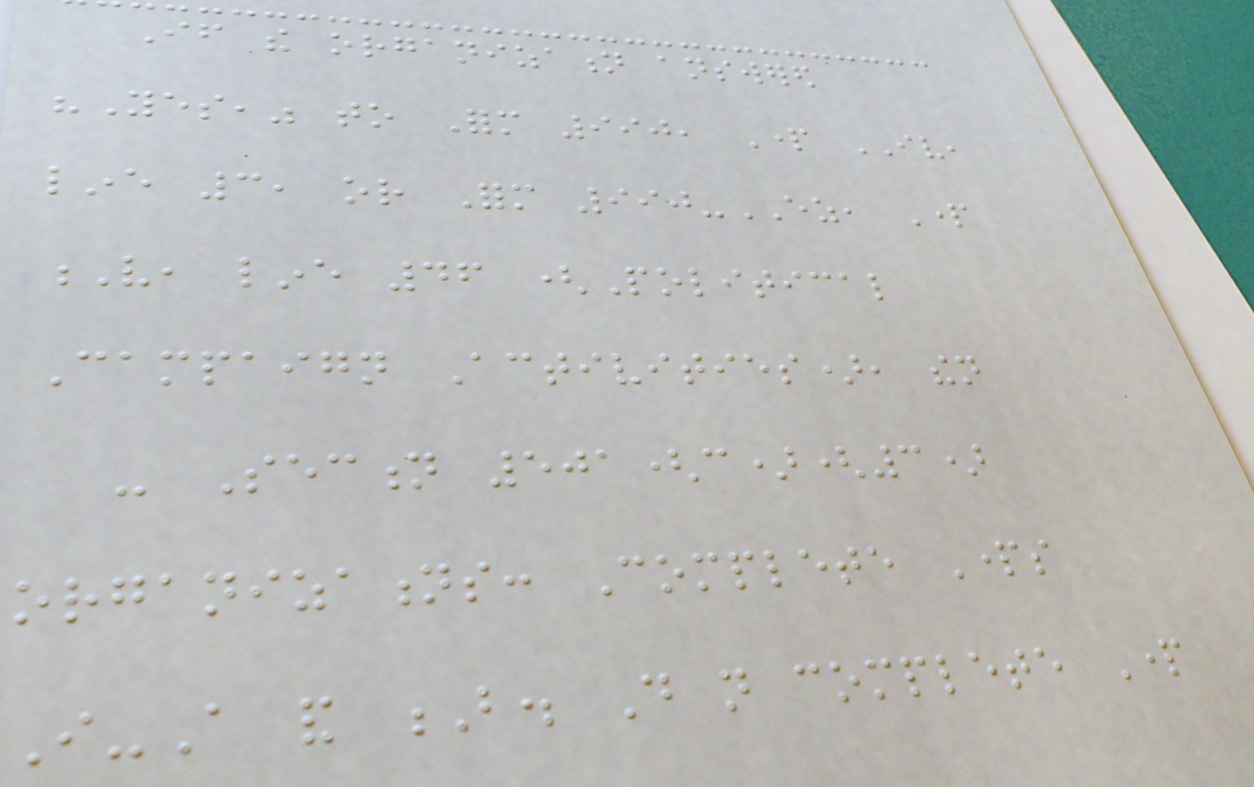If the organization answered
"Yes," to Form 990, Part IV,
line 3, or Form 990-EZ, Part
V, line 46 (Political
Campaign Activities), then
- Section 501(c)(3)
organizations: Complete Parts
I-A and B. Do not complete Part
